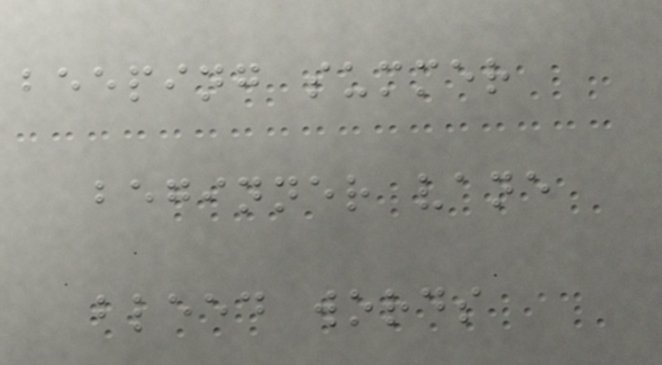beeping summer
beginner vane
bleed words
